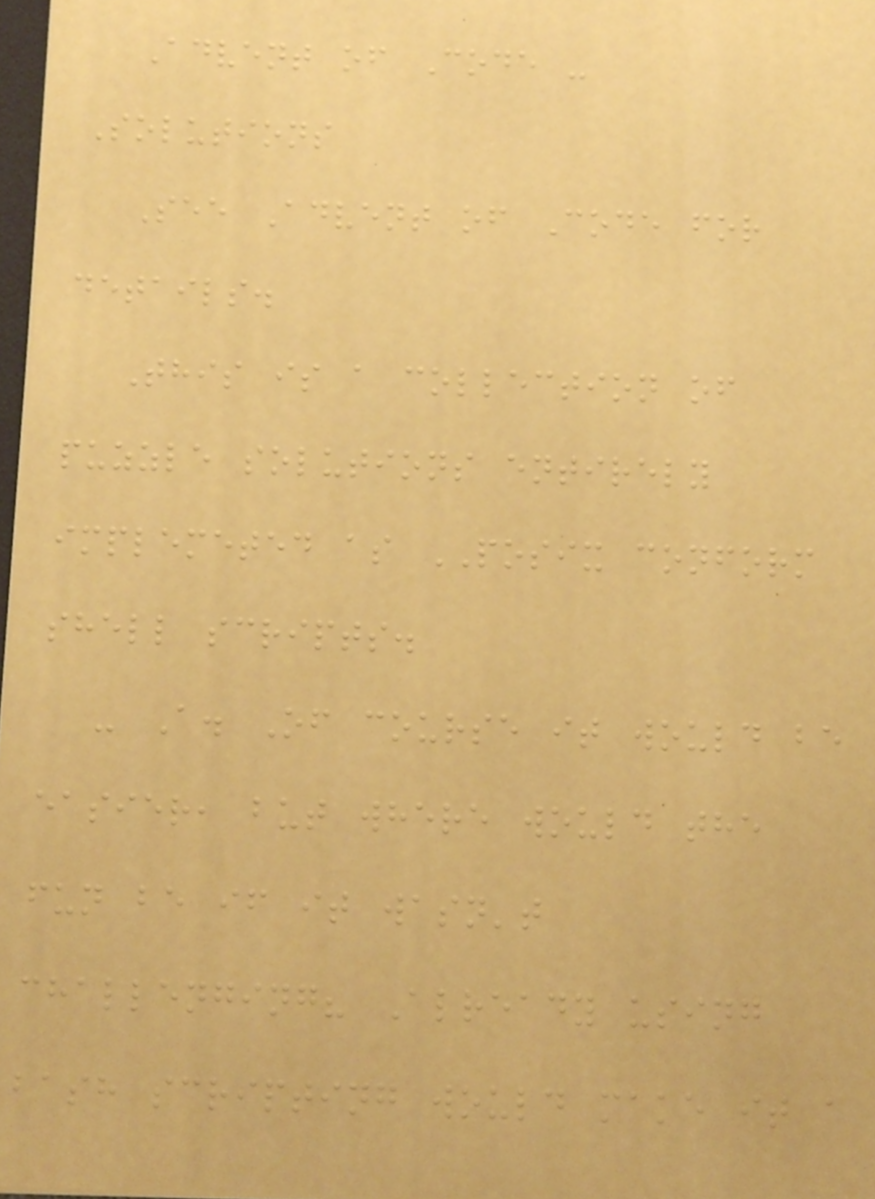Advent of Code -
Solutions
See Advent of Code for
details.
This is a collection of
puzzle solutions entirely
implemeted as POSIX conform
shell scripts.
- A. Of course it would be
easier, but where would the
fun be if it wasn't
challenging? Already using
bash scripting would make it a
